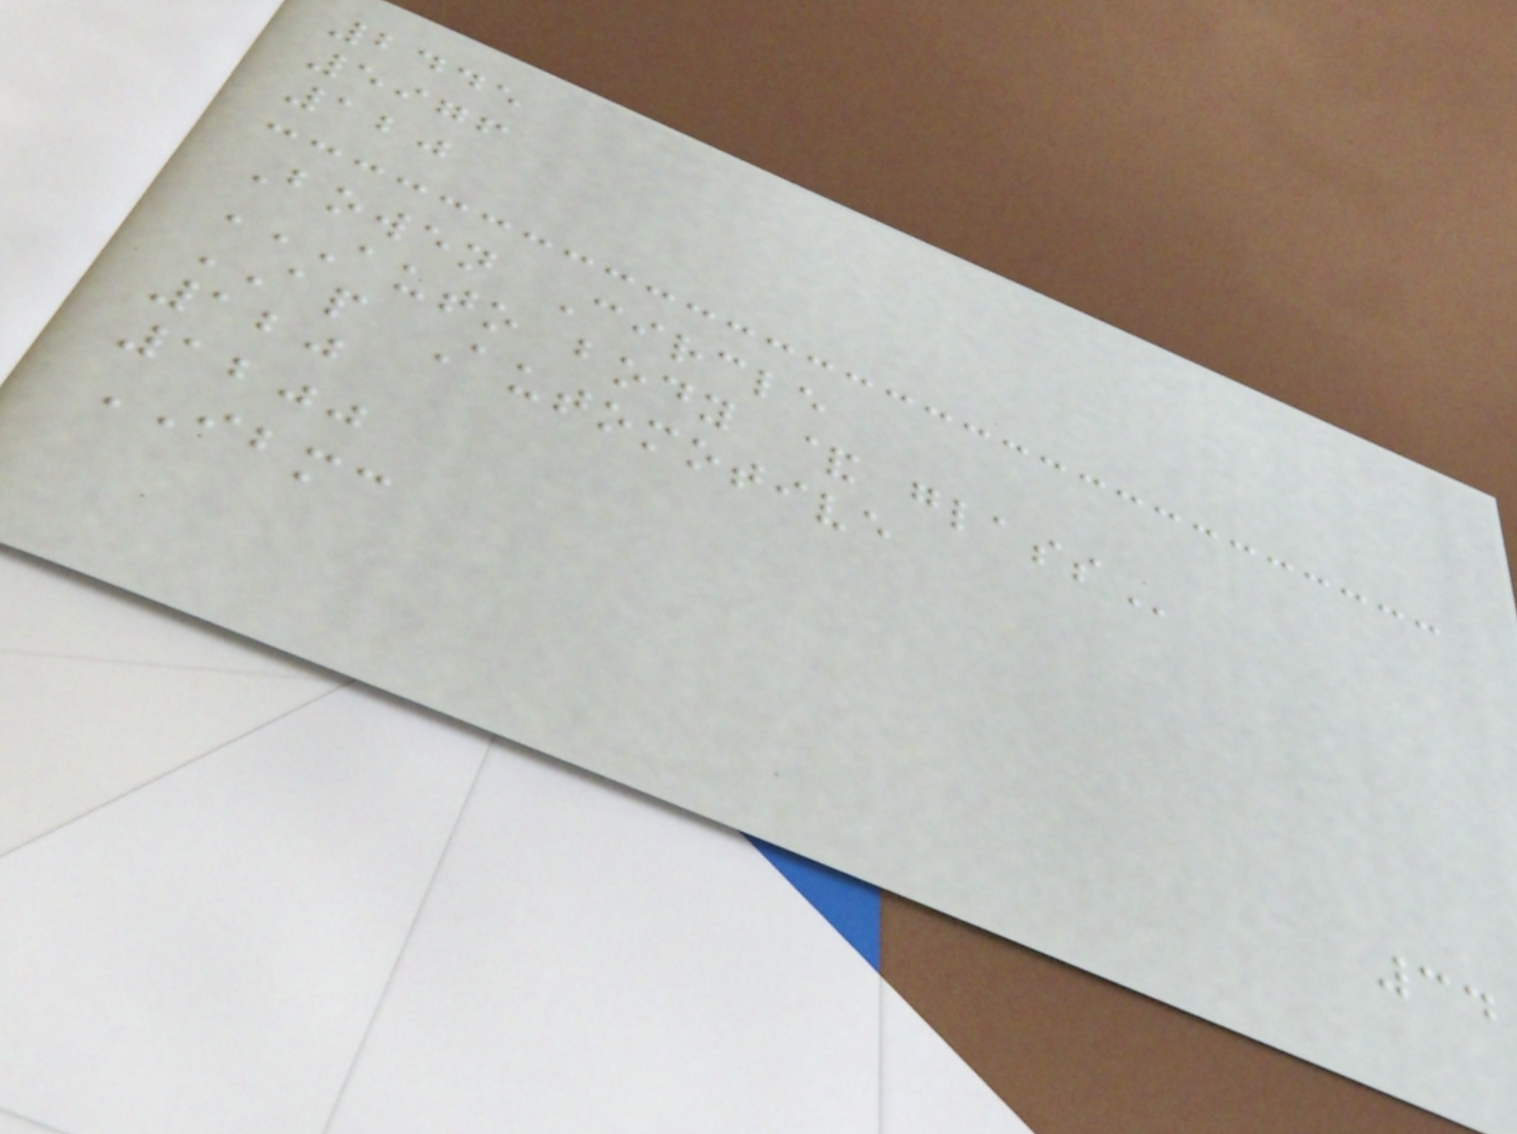2445
5976
120
Bowen Circle
AUTO BODY & GLASS
AP Automotive
120
1200
IBMC
34
